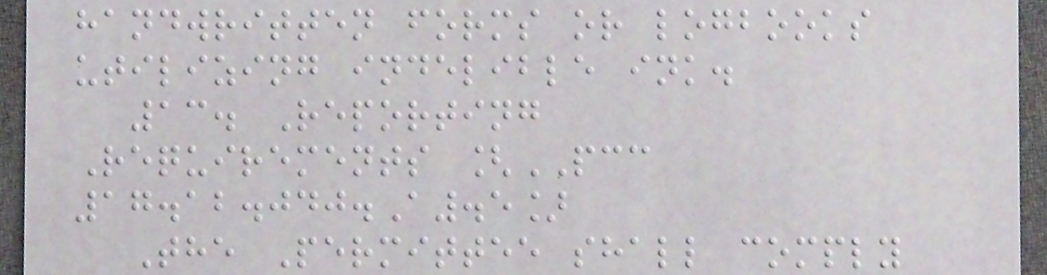handwritten forms or logbooks
utilizing indelible ink.
13. Reporting
Requirements [PCC
17.12.040.A.5]
The Permittee shall comply
